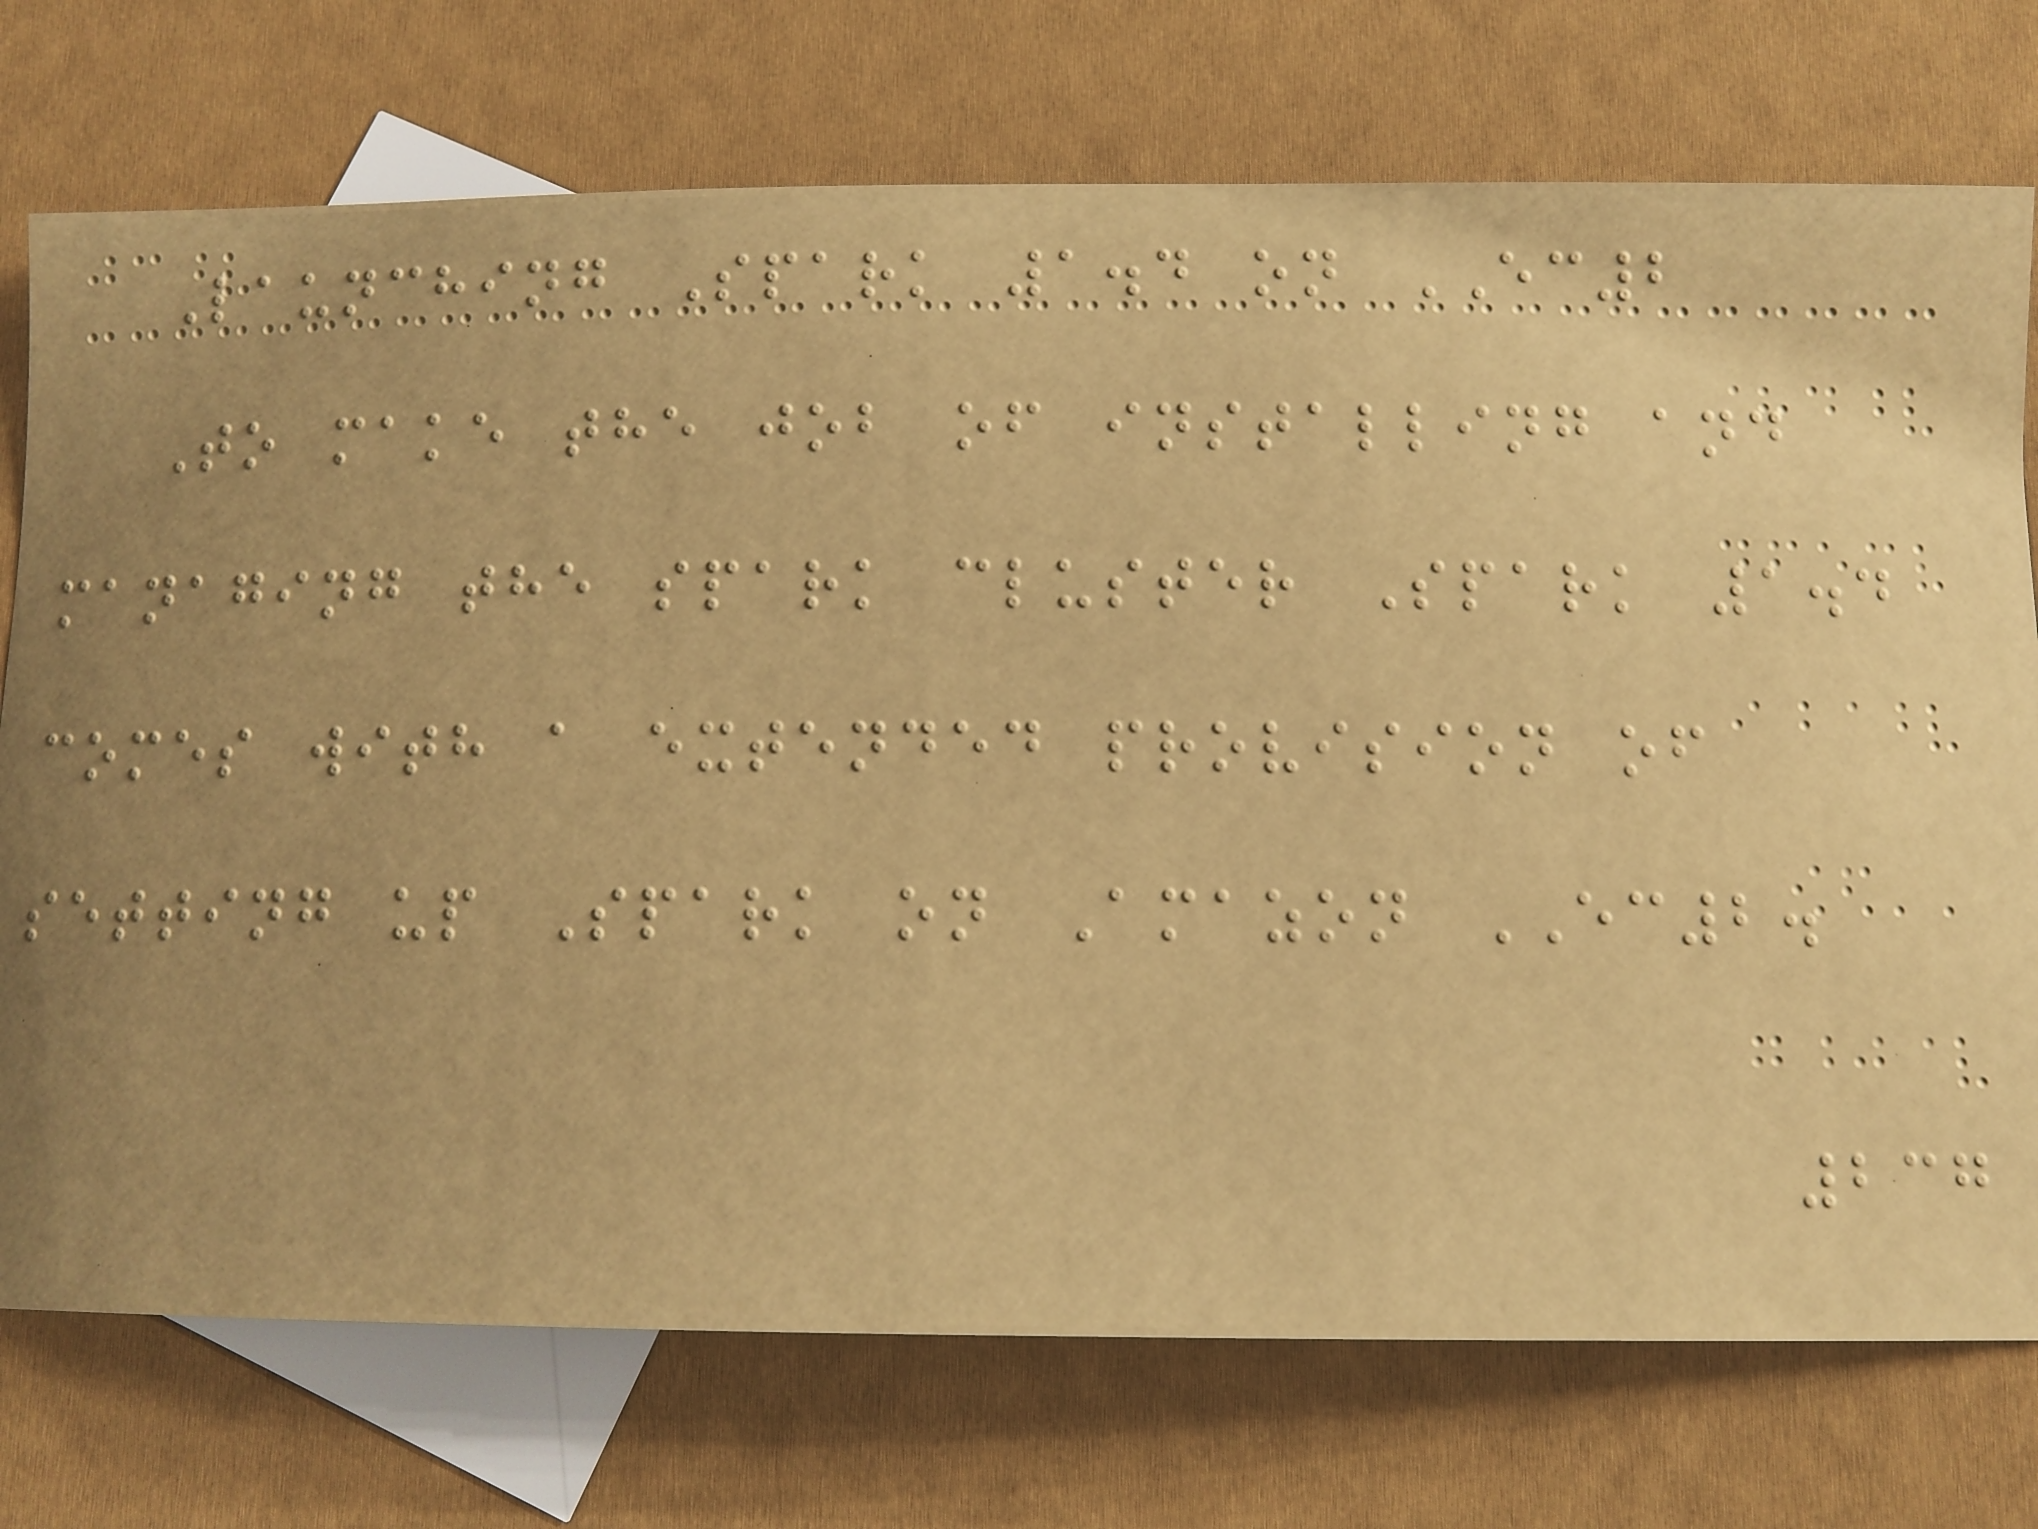Launching Spark 1.4 on EC2
To make the job of installing and
managing the spark cluster Spark 1.4
comes with a extended provision of
setting up Spark on Amazon EC2.
237
